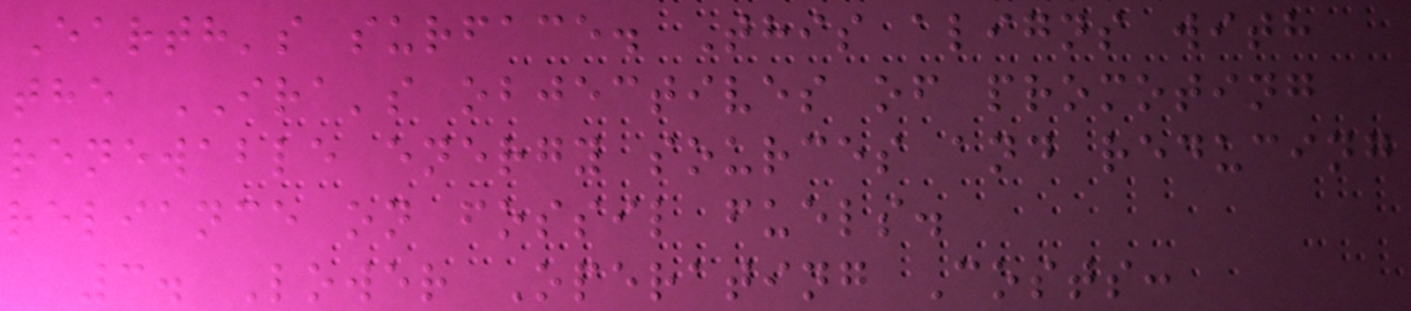Earth's surface. This aligns with
the IRA's objectives of promoting
renewable energy sources and reducing
reliance on fossil fuels.
3. Lower Operating Costs:
